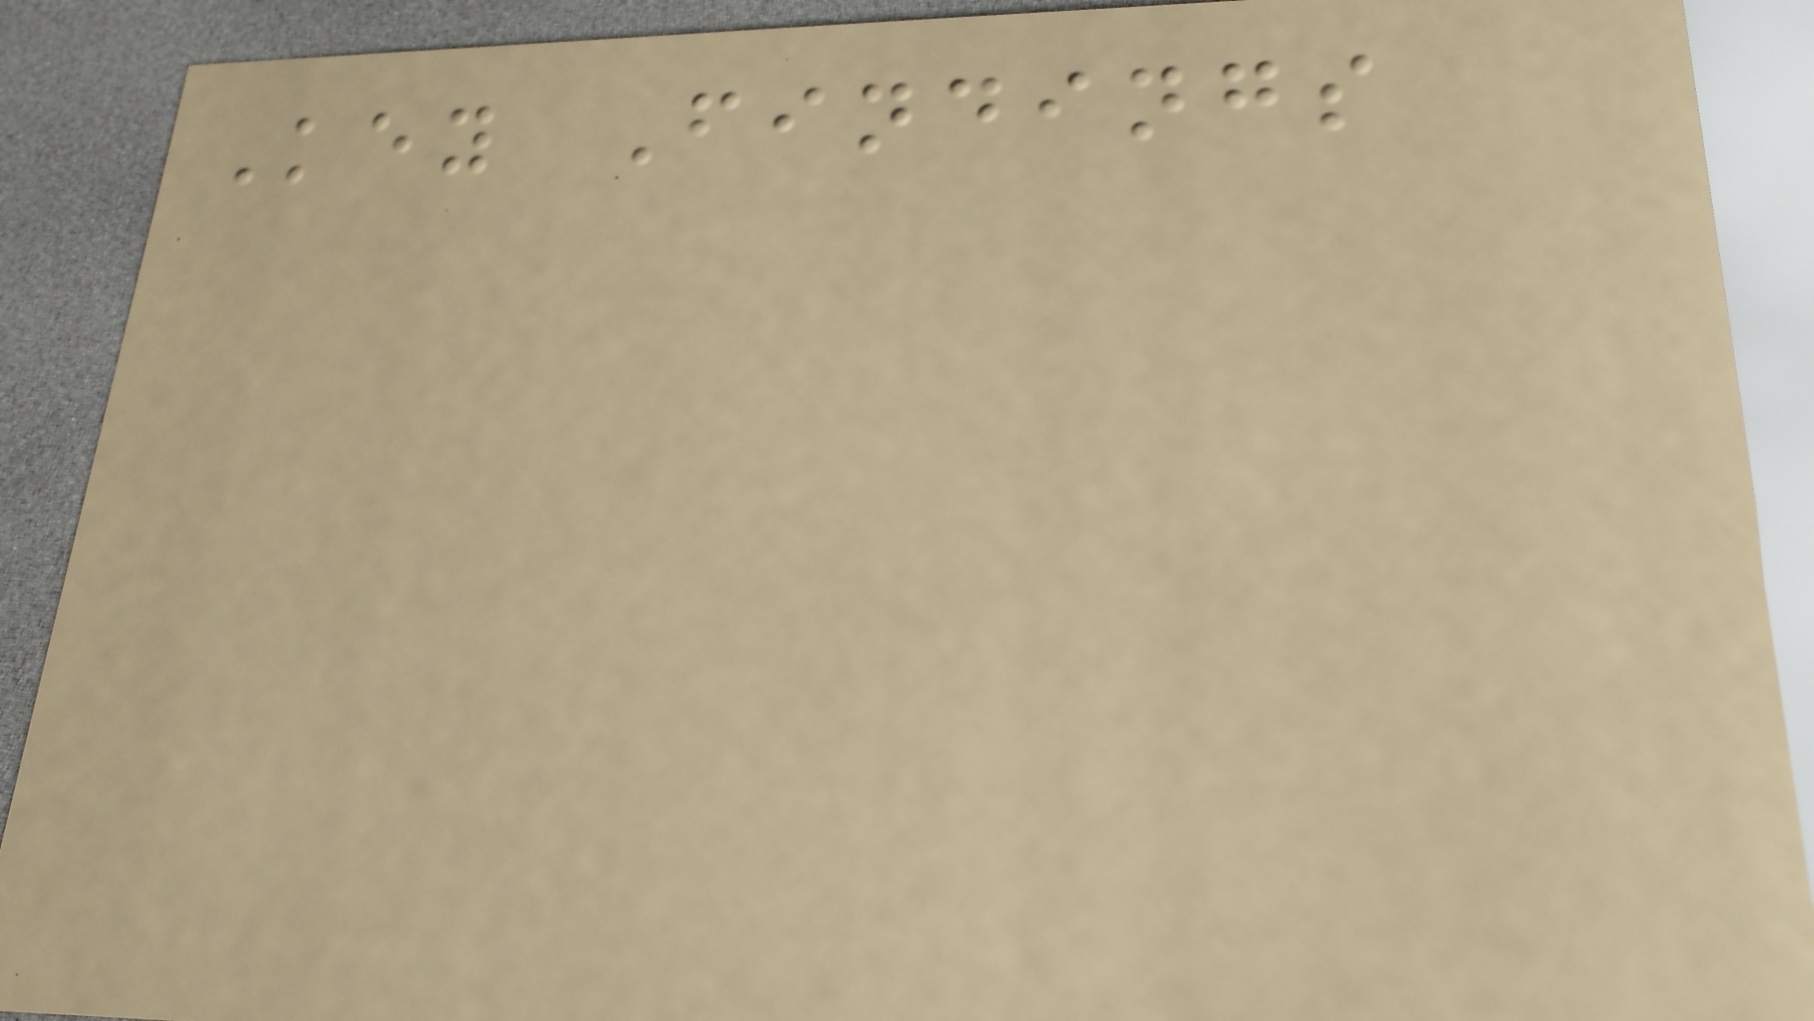Key Findings
